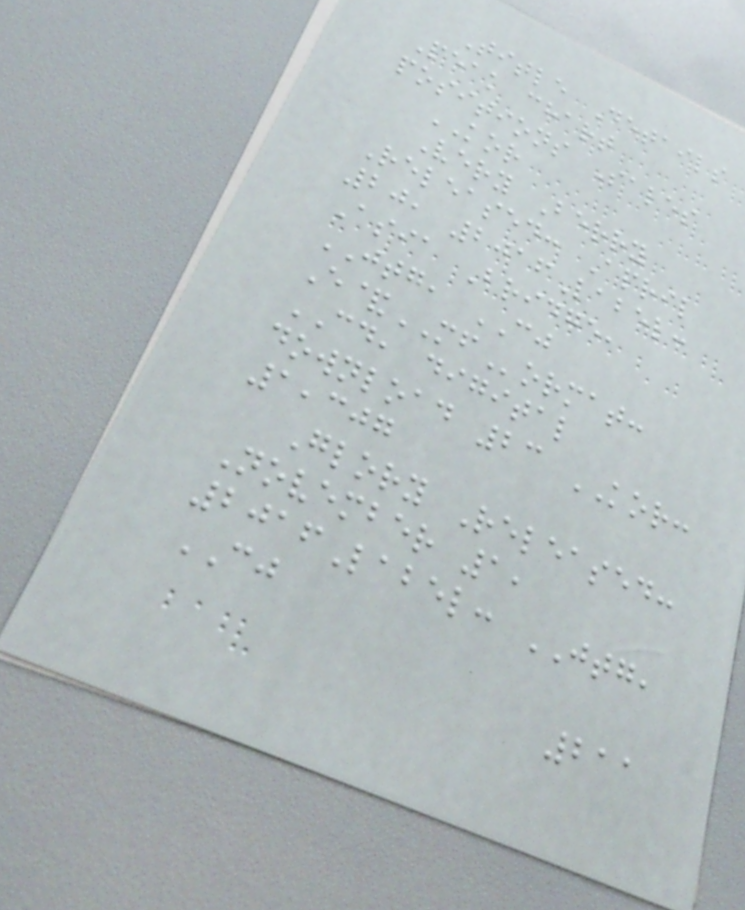Title Details
Peak chart
positions Sales
KOR
Very Berry
Released: April
20, 2016Label:
Asia Bridge,
JTG, CJ
E&MFormat:
CD, digital
download 23 KOR:
1,307
Glory Released:
November 1,
2016Label: JTG,
CJ
211
